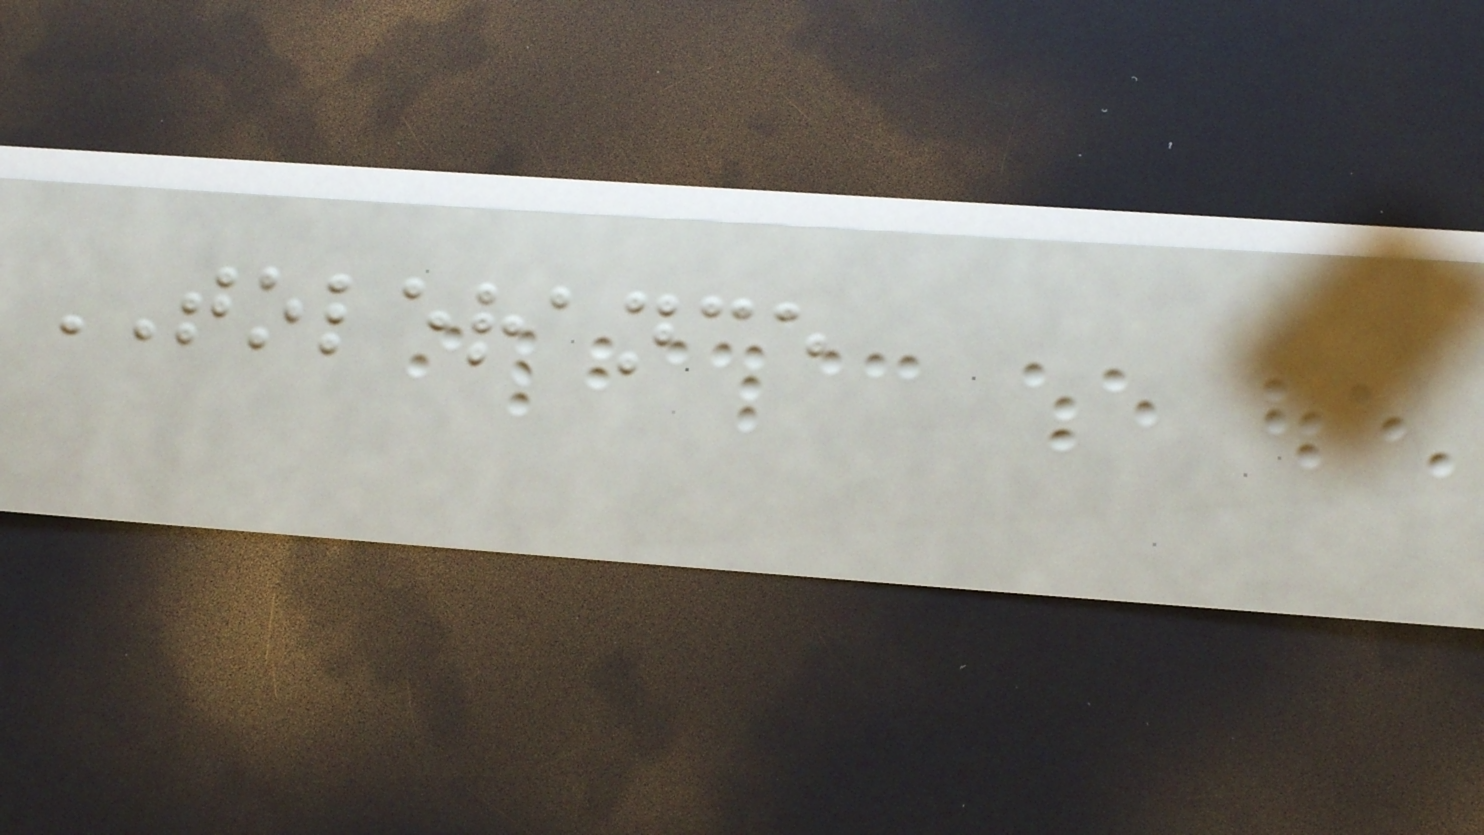TOLERANCE
